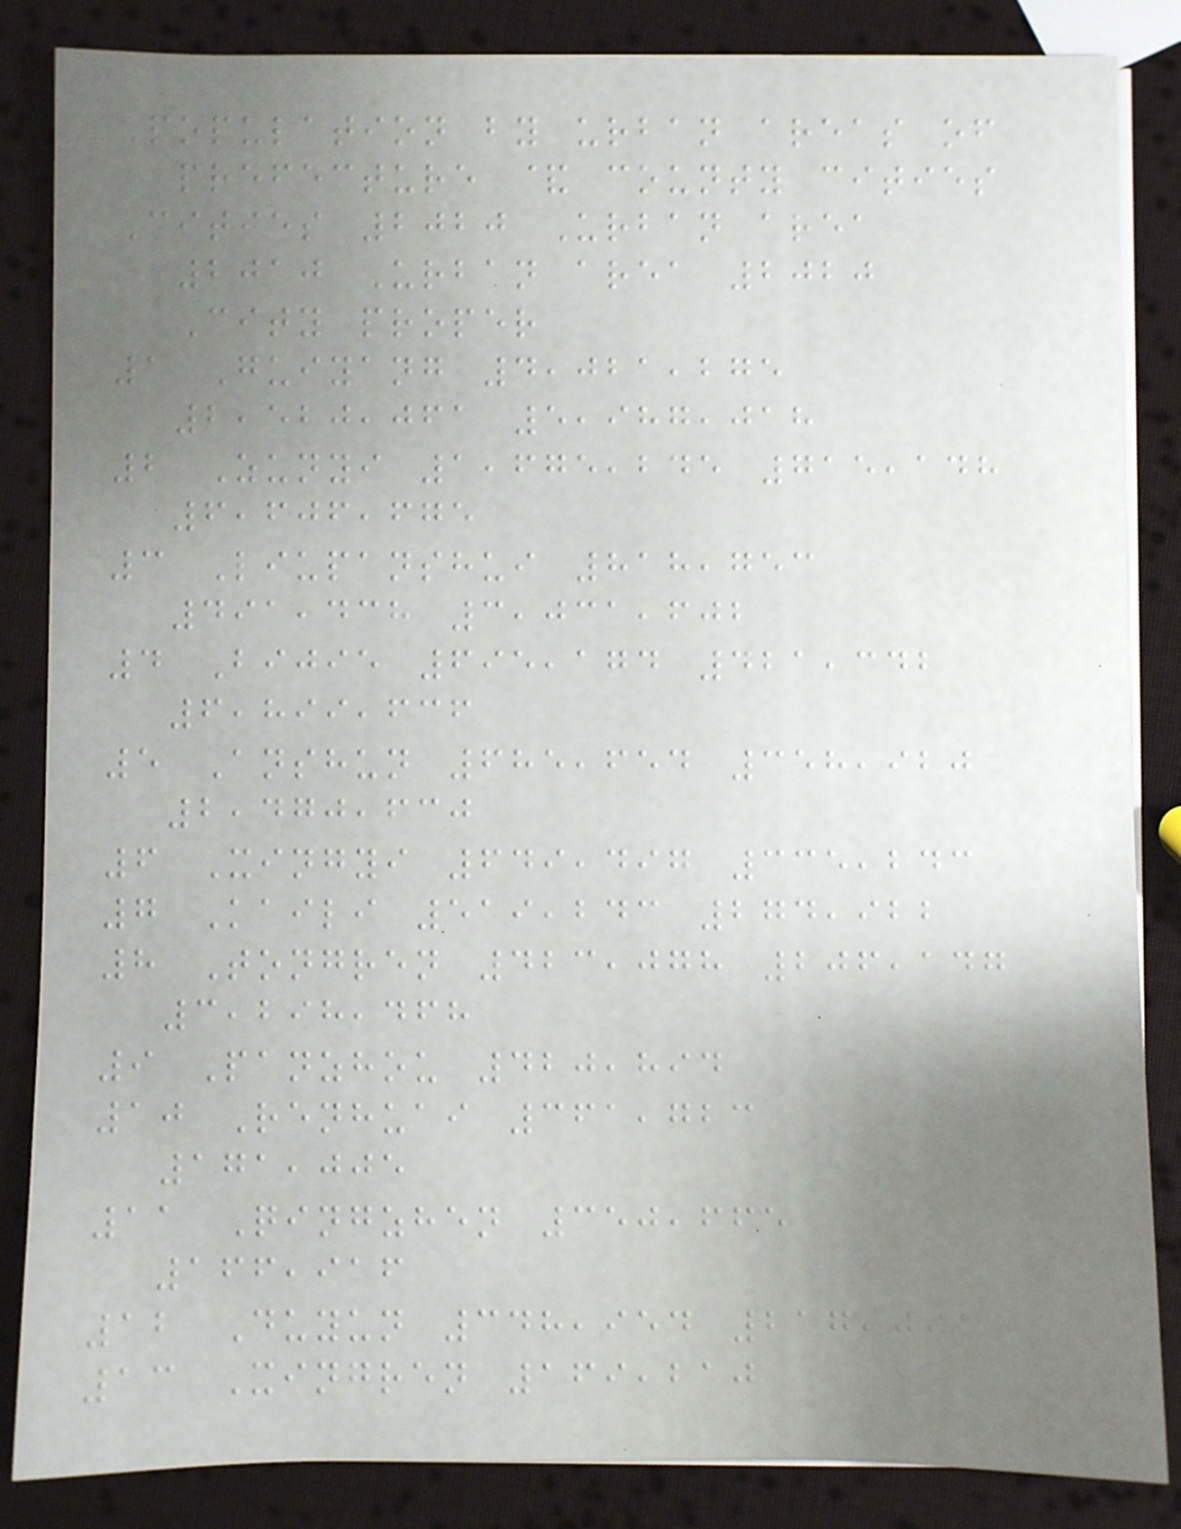Population by urban areas of
prefecture & county cities
Cities 2020 Urban area
2010 Urban area 2020
City proper
1 Guiyang 4,021,275
2,520,061 5,987,018
2 Zunyi 1,675,245 715,148
6,606,675
3 Liupanshui 818,753
491,438 3,031,602
4 Bijie 695,174 421,342
6,899,636
5 Anshun 685,654 358,920
2,470,630
6 Xingyi 649,497 335,243
7 Kaili 519,243 274,922
8 Tongren 423,078 206,147
3,298,468
9 Panzhou 420,894
10 Renhuai 361,723
171,005
11 Qingzhen 350,665
166,916
12 Duyun 348,954 217,091
13 Xingren 169,210
